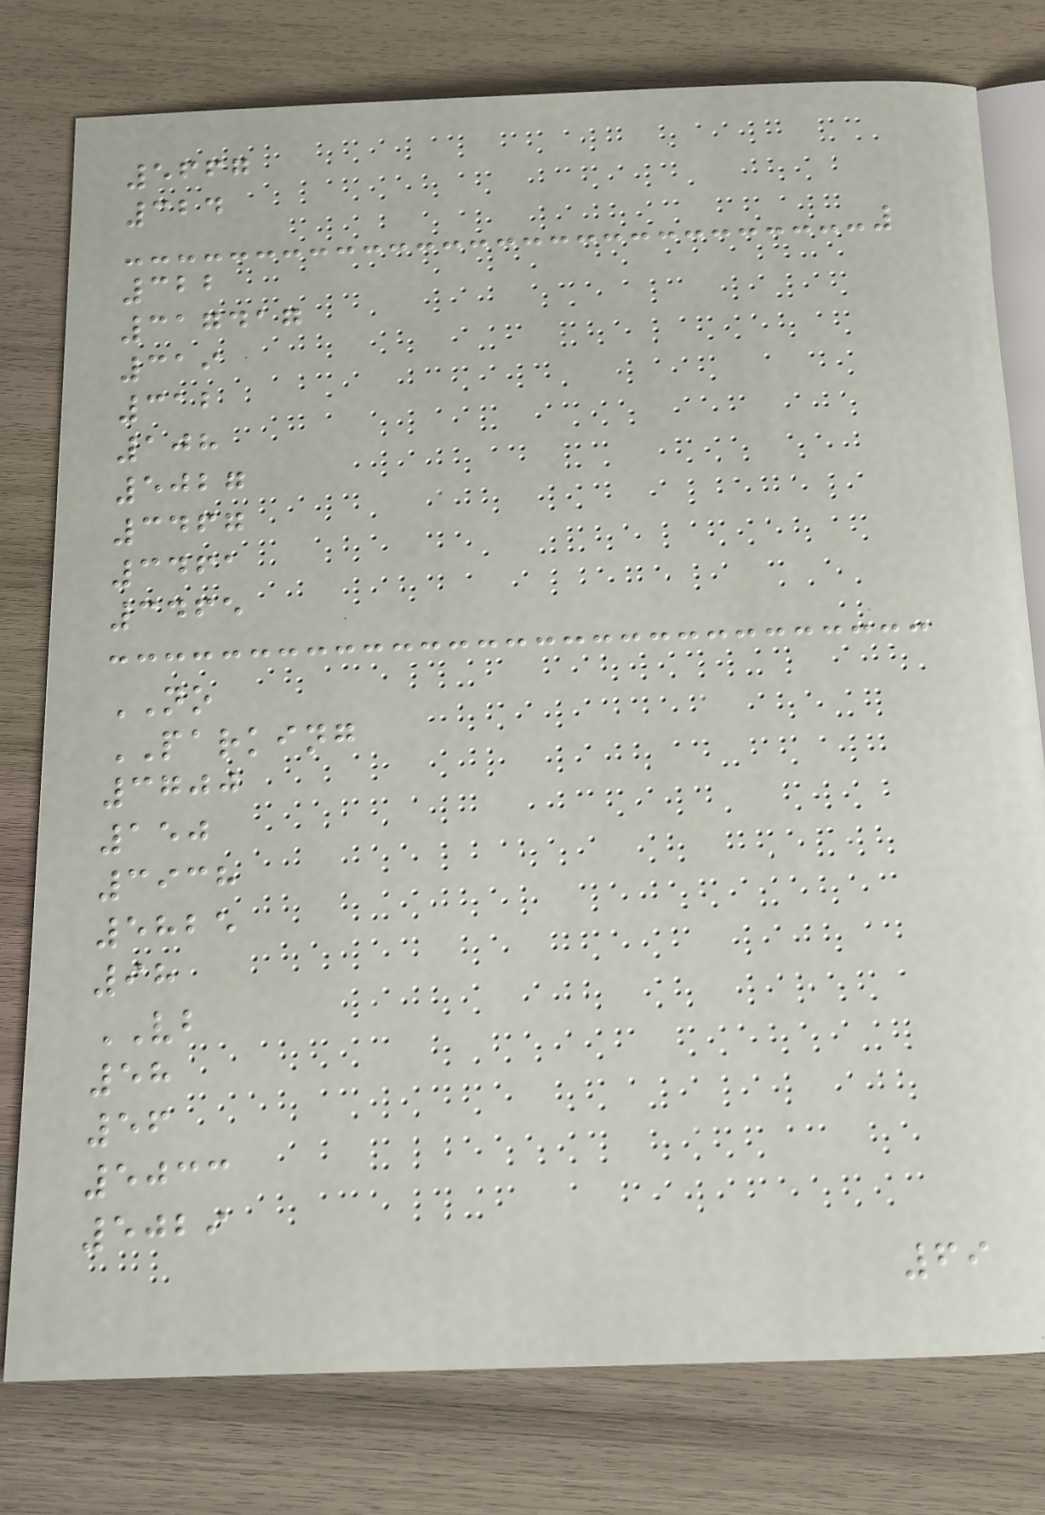5667
324
322
317417
319
312
108
5027
3467
3461
3465
NO
PARKING
3700
150
3938
5825
98
VB
58
56
5033
5029
69
